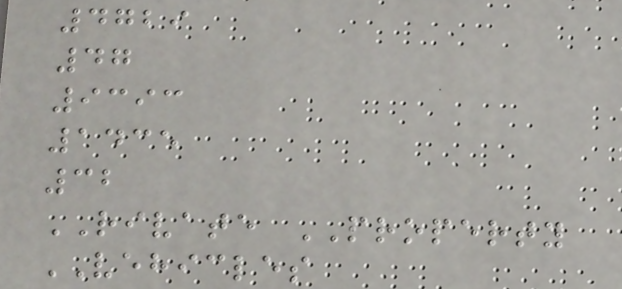4729
47
9393
1435
32
RIVATE PROPERTY
VEHICLES
